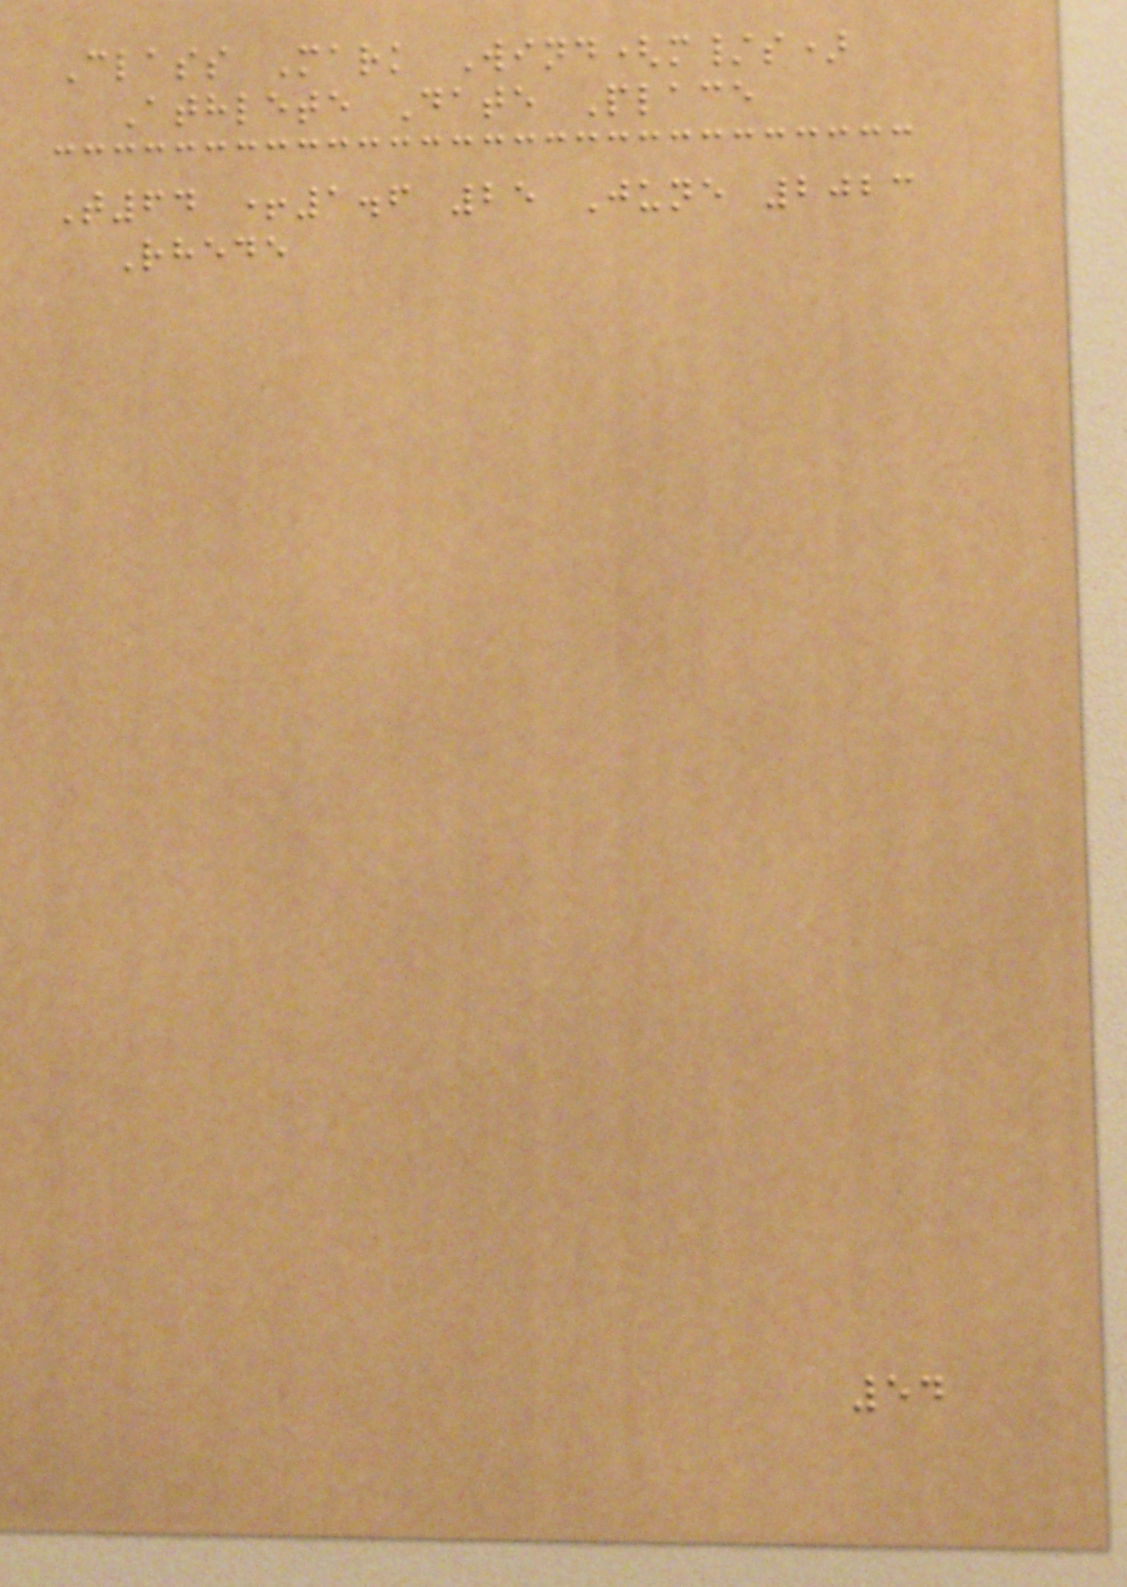Class Mark Wind(m/s)
Athlete Date Place
T64 +1.6 25 June 2023
Rhede
54
